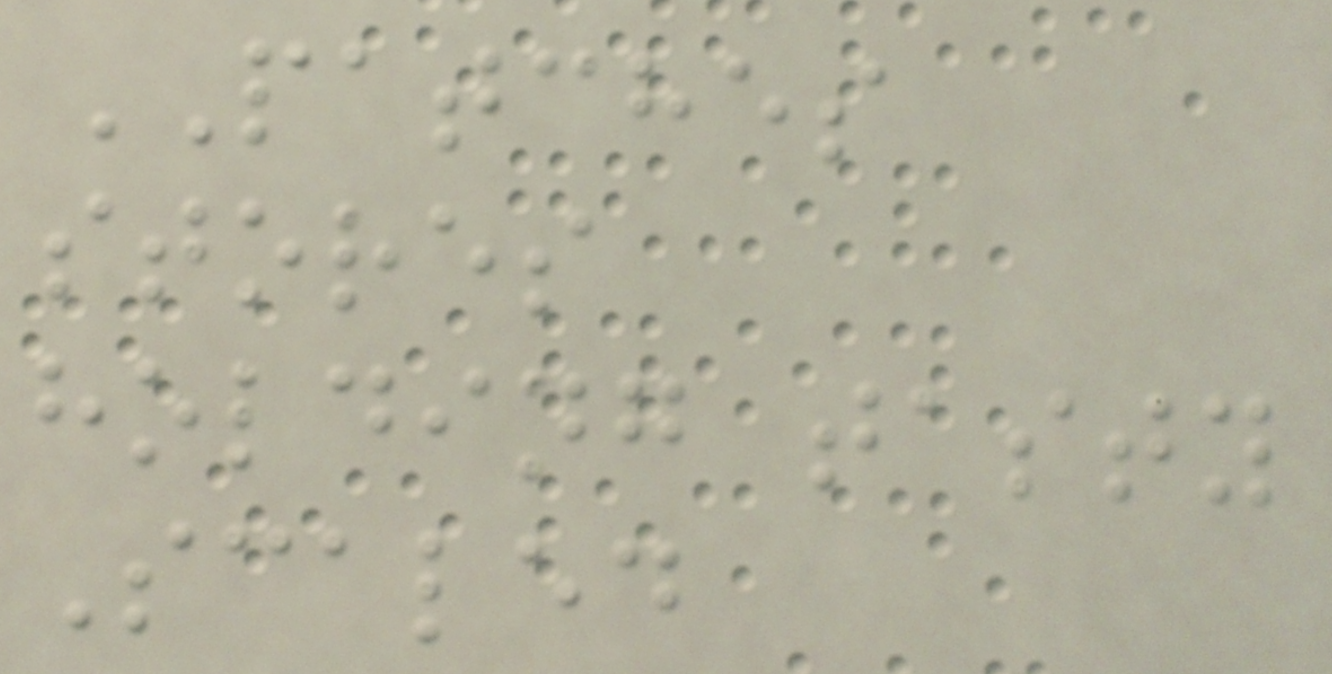PATCHES
stores
holding tasty
Scaled
